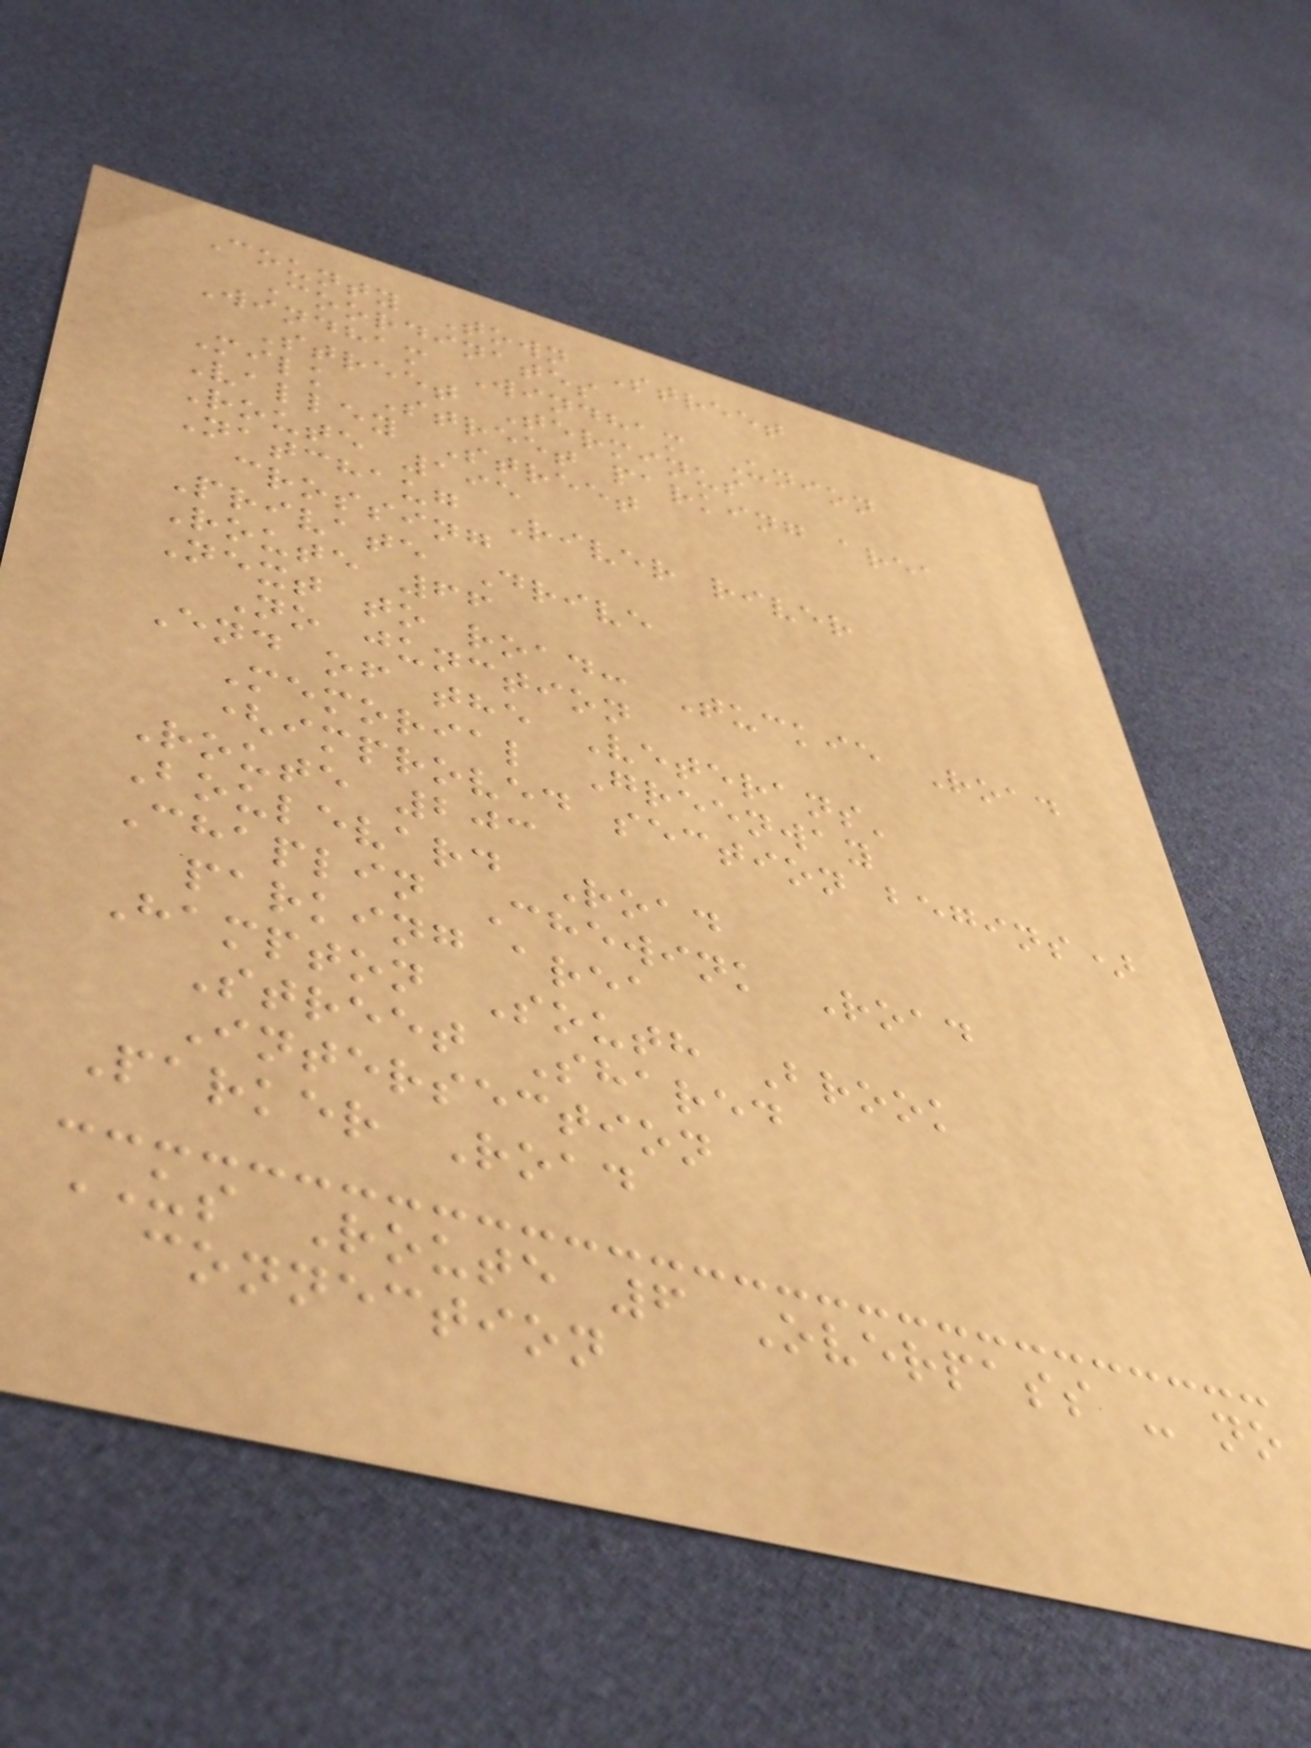County Town Street
Coordinates
Windham Windham Union
Street Terminus
Milk Street parking area
Valley Street
Route 195
Natchaug River river
crossing
Private Drive
Route 66
Next to road: Tuckie Road
No junction
End of the Veterans'
Memorial Greenway
(improved section begins)
Route 203
Boulevard Road
Chaplin Chewink Road
parking area
Hampton South Brook
Street Shared
Intersection
Parker Road
US Route 6 Overpass - no
connection
